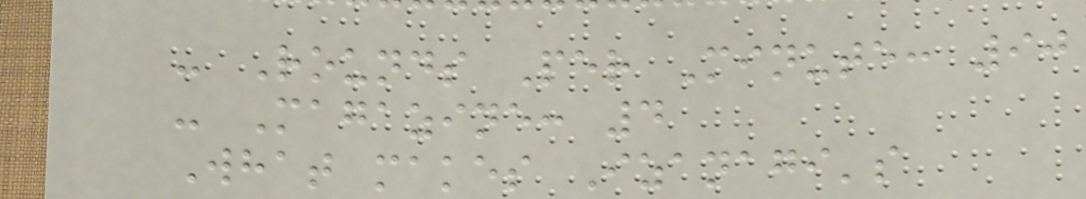- Rounds Per Minute: 90
- Magazine: 4
What makes Izanagi's
